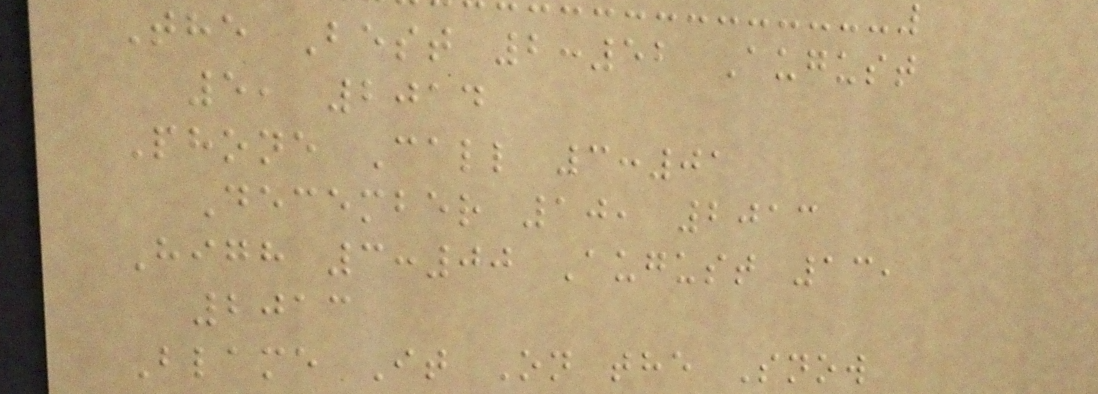The Best 2:52 August
5, 2014
Phone Call 3:01
December 10, 2013
High 3:00 August 13,
2013
Blame It On the Snow
